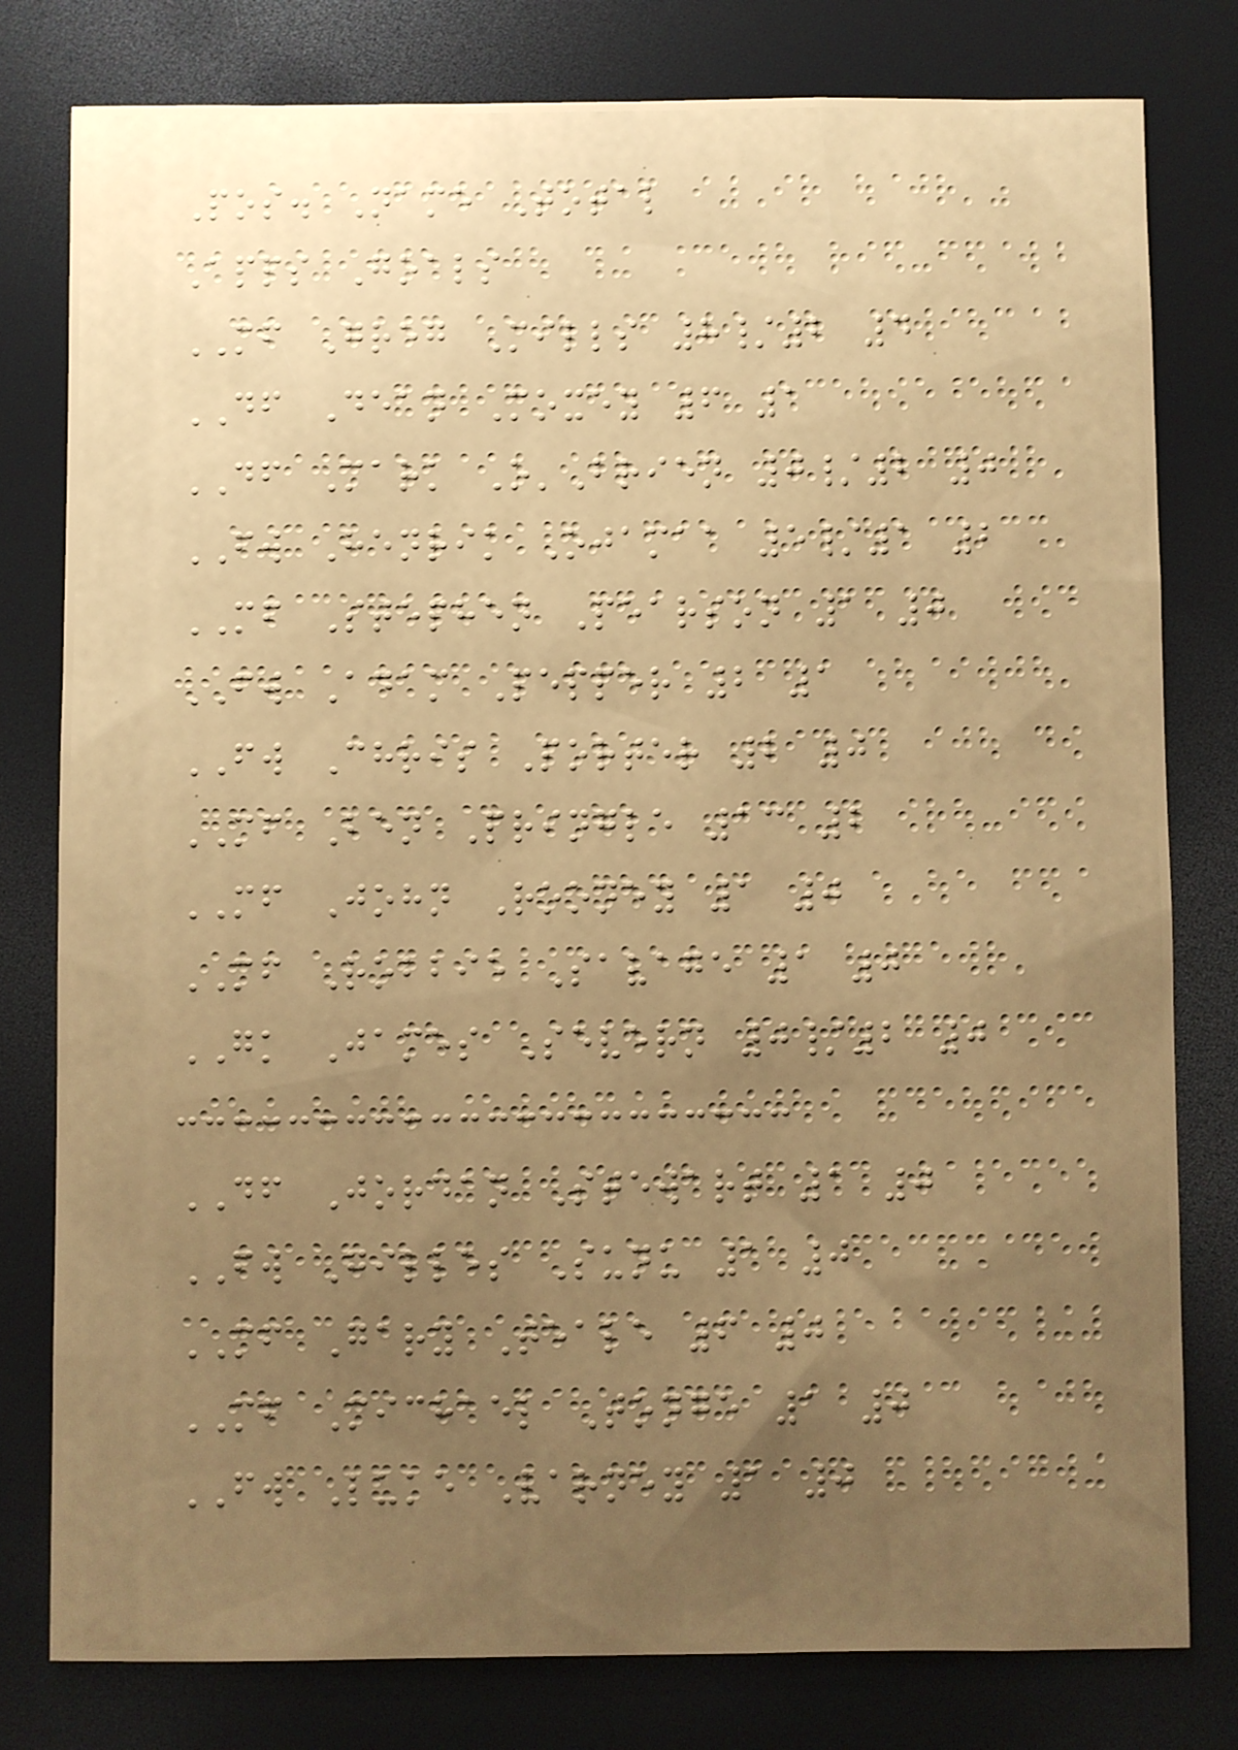Pos. Name Total
Apps Goals
MF Greg Mills 8/2 4
DF Dean Moxey 6 1
DF Mark O'Brien 0/2 0
FW Henrik Ojamaa 5/1 2
MF Stephen Pearson 1 0
FW Adam Pepper 2 1
FW Chris Porter 2 0
MF Ben Pringle 13 2
MF John Rooney 1 0
MF Robbie Savage 1 0
GK James Severn 0/2 0
DF Jordan Stewart 1 0
FW Gilles Sunu 1 0
MF Gary Teale 6 0
MF Michael Tonge 1 0
FW Luke Varney 1 0
